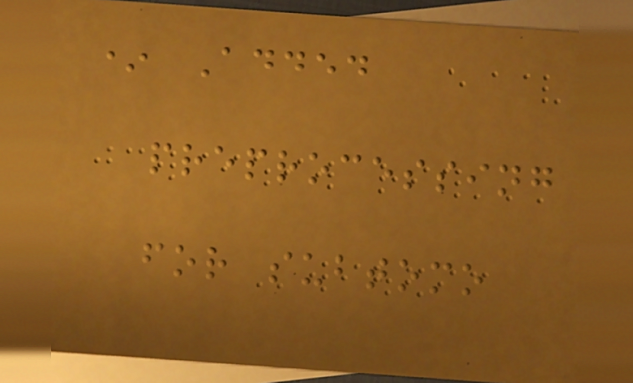* Added
preprocessing
for subtomo
